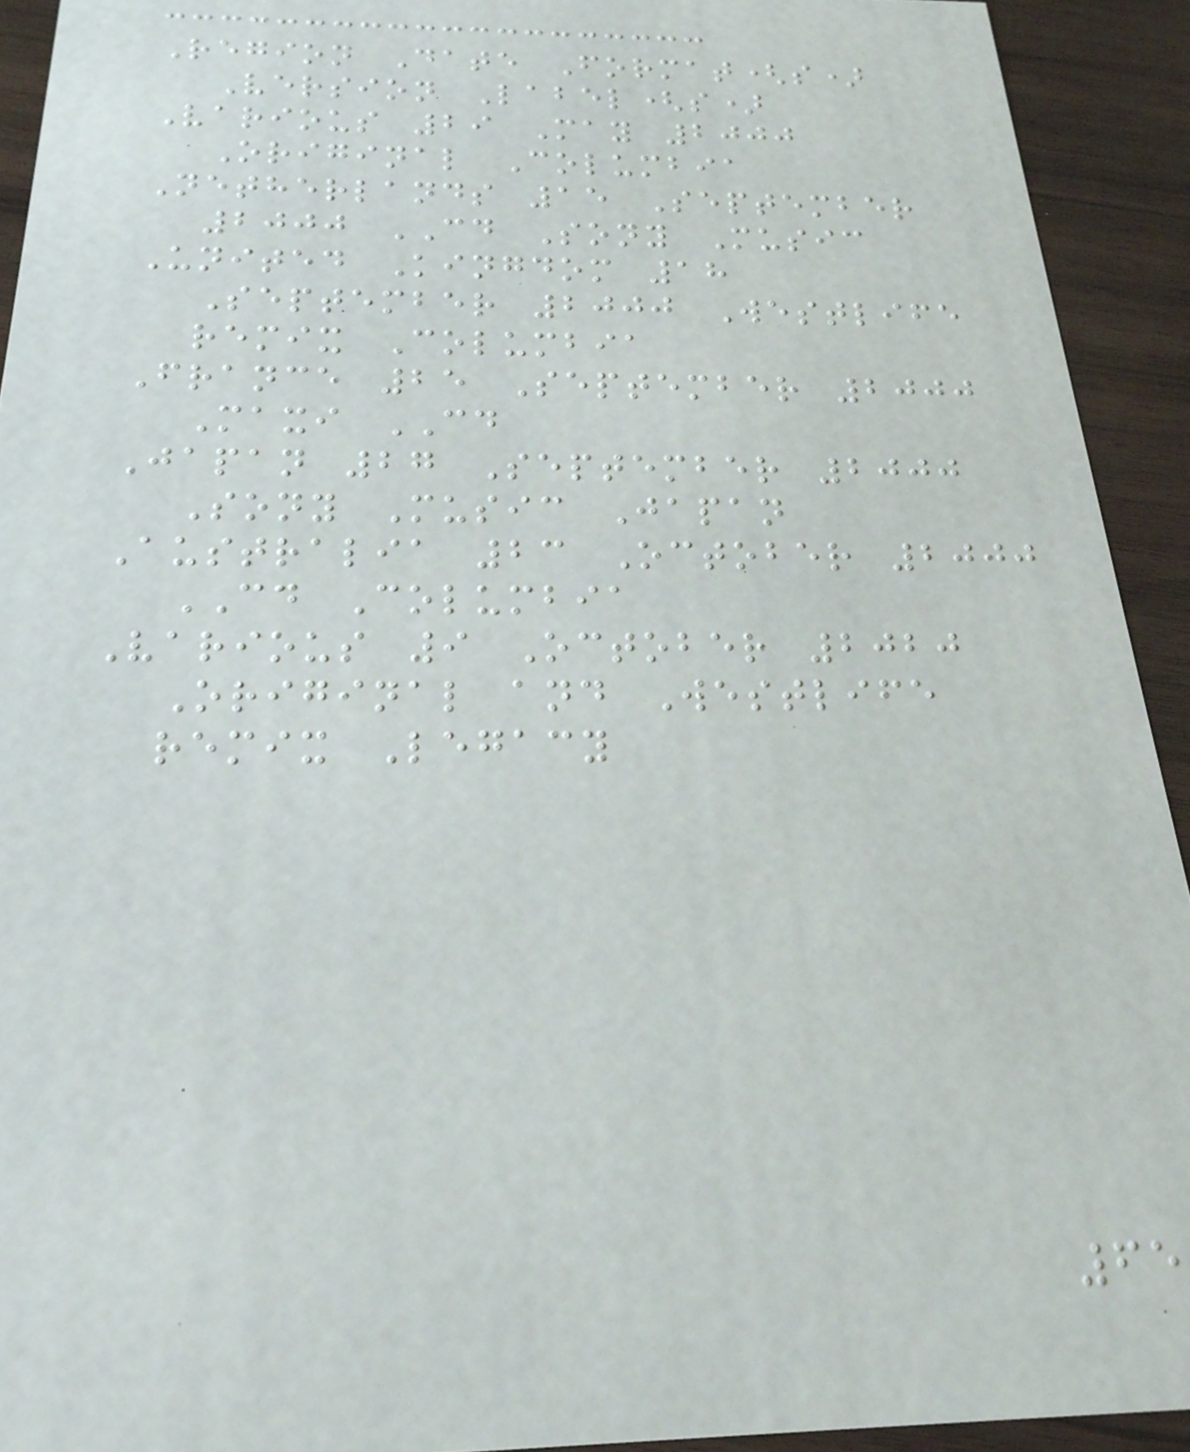Region Date Format(s)
Version Label(s)
Various 29 May 2000
Original Columbia
Netherlands 15 September
2000 CD Sony Music
United Kingdom 18
September 2000 Westlife
remix Columbia
France 25 September 2000
Maxi CD
Japan 27 September 2000
Sony Music Japan
Australia 23 October 2000
CD Columbia
Various 9 October 2020
Original and Westlife
remix Legacy
65
